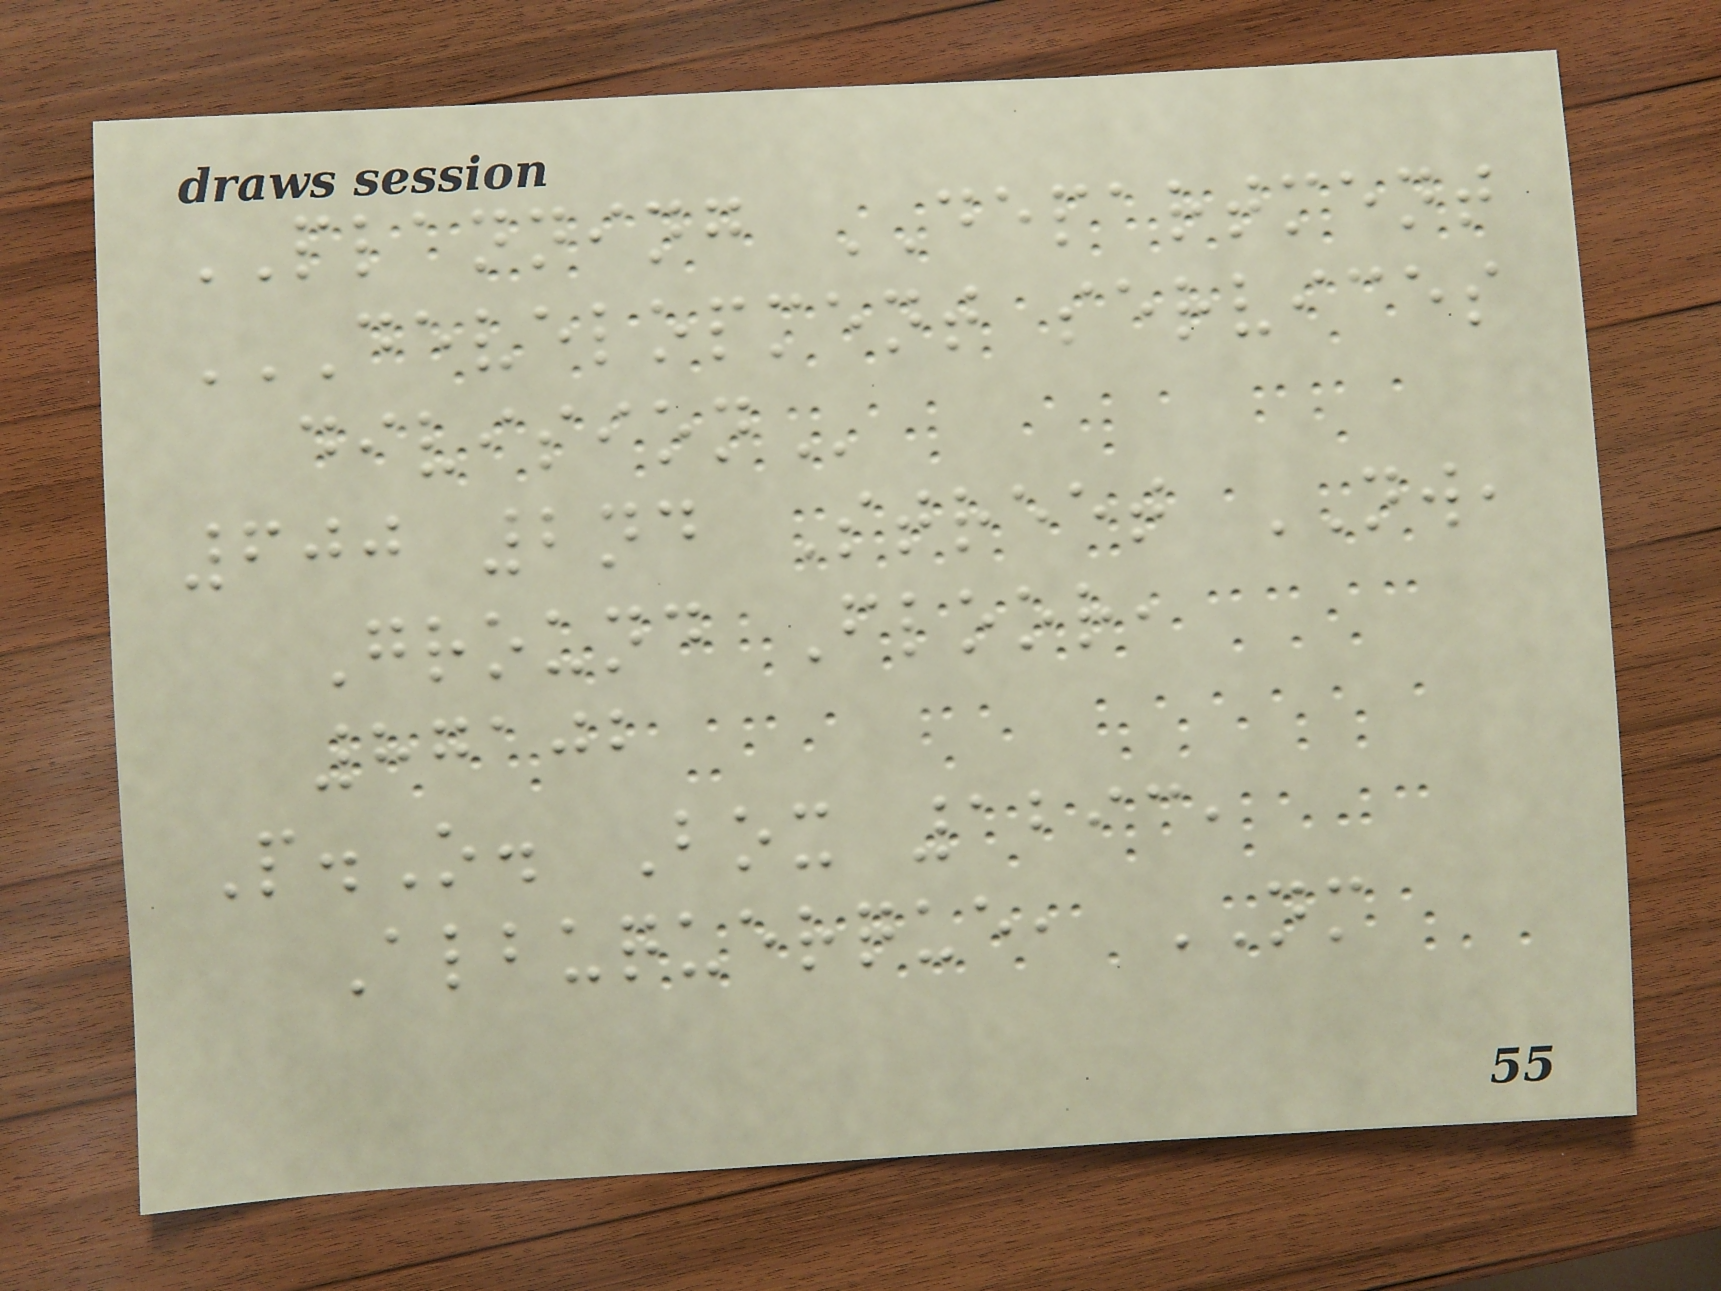PLANNING DEPARTMENT
DEVELOPMENT SERVICES
DIVISION
600 2nd Street NW,
Ground Floor,
87102
P.O. Box 1293,
Albuquerque, NM
